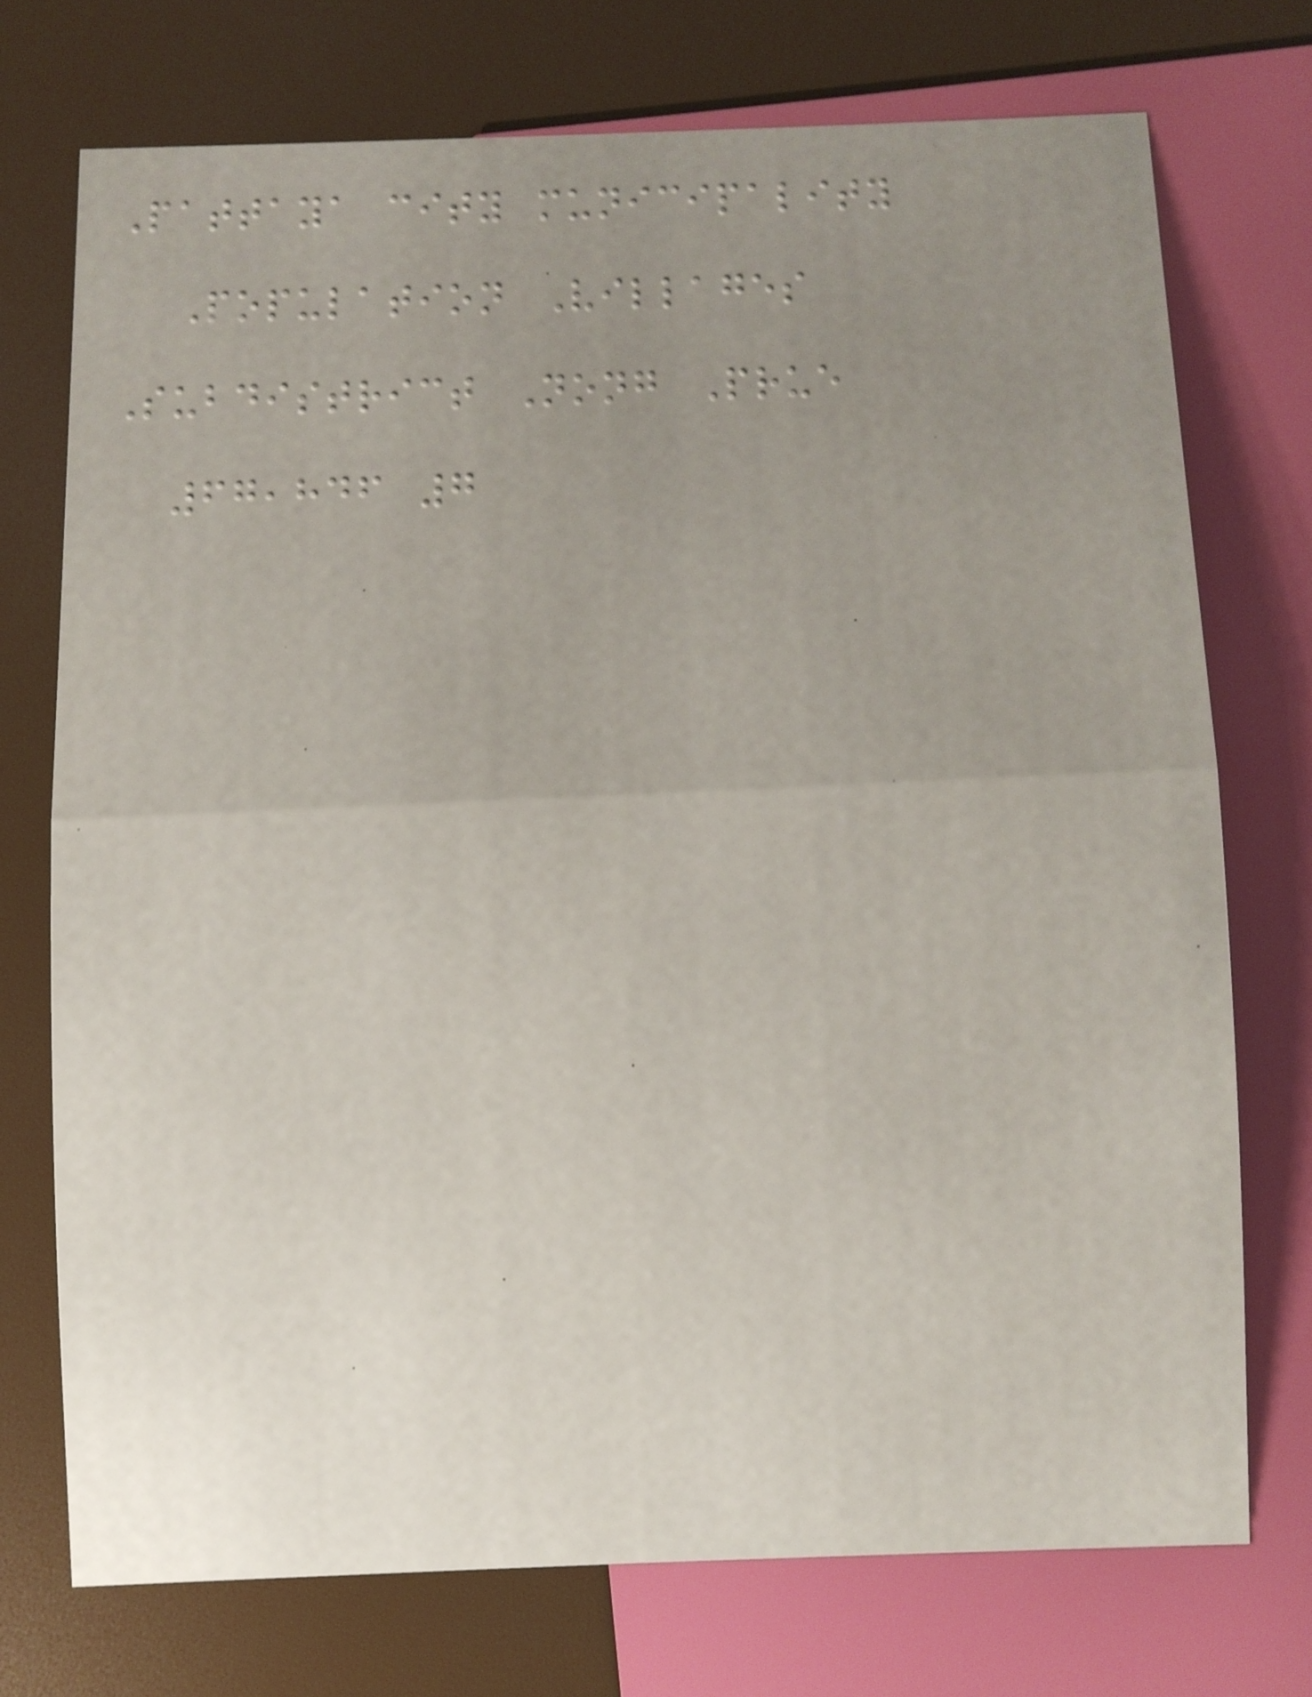Pattaya city municipality
Population Villages
Subdistrict Nong Prue
67,846 7
